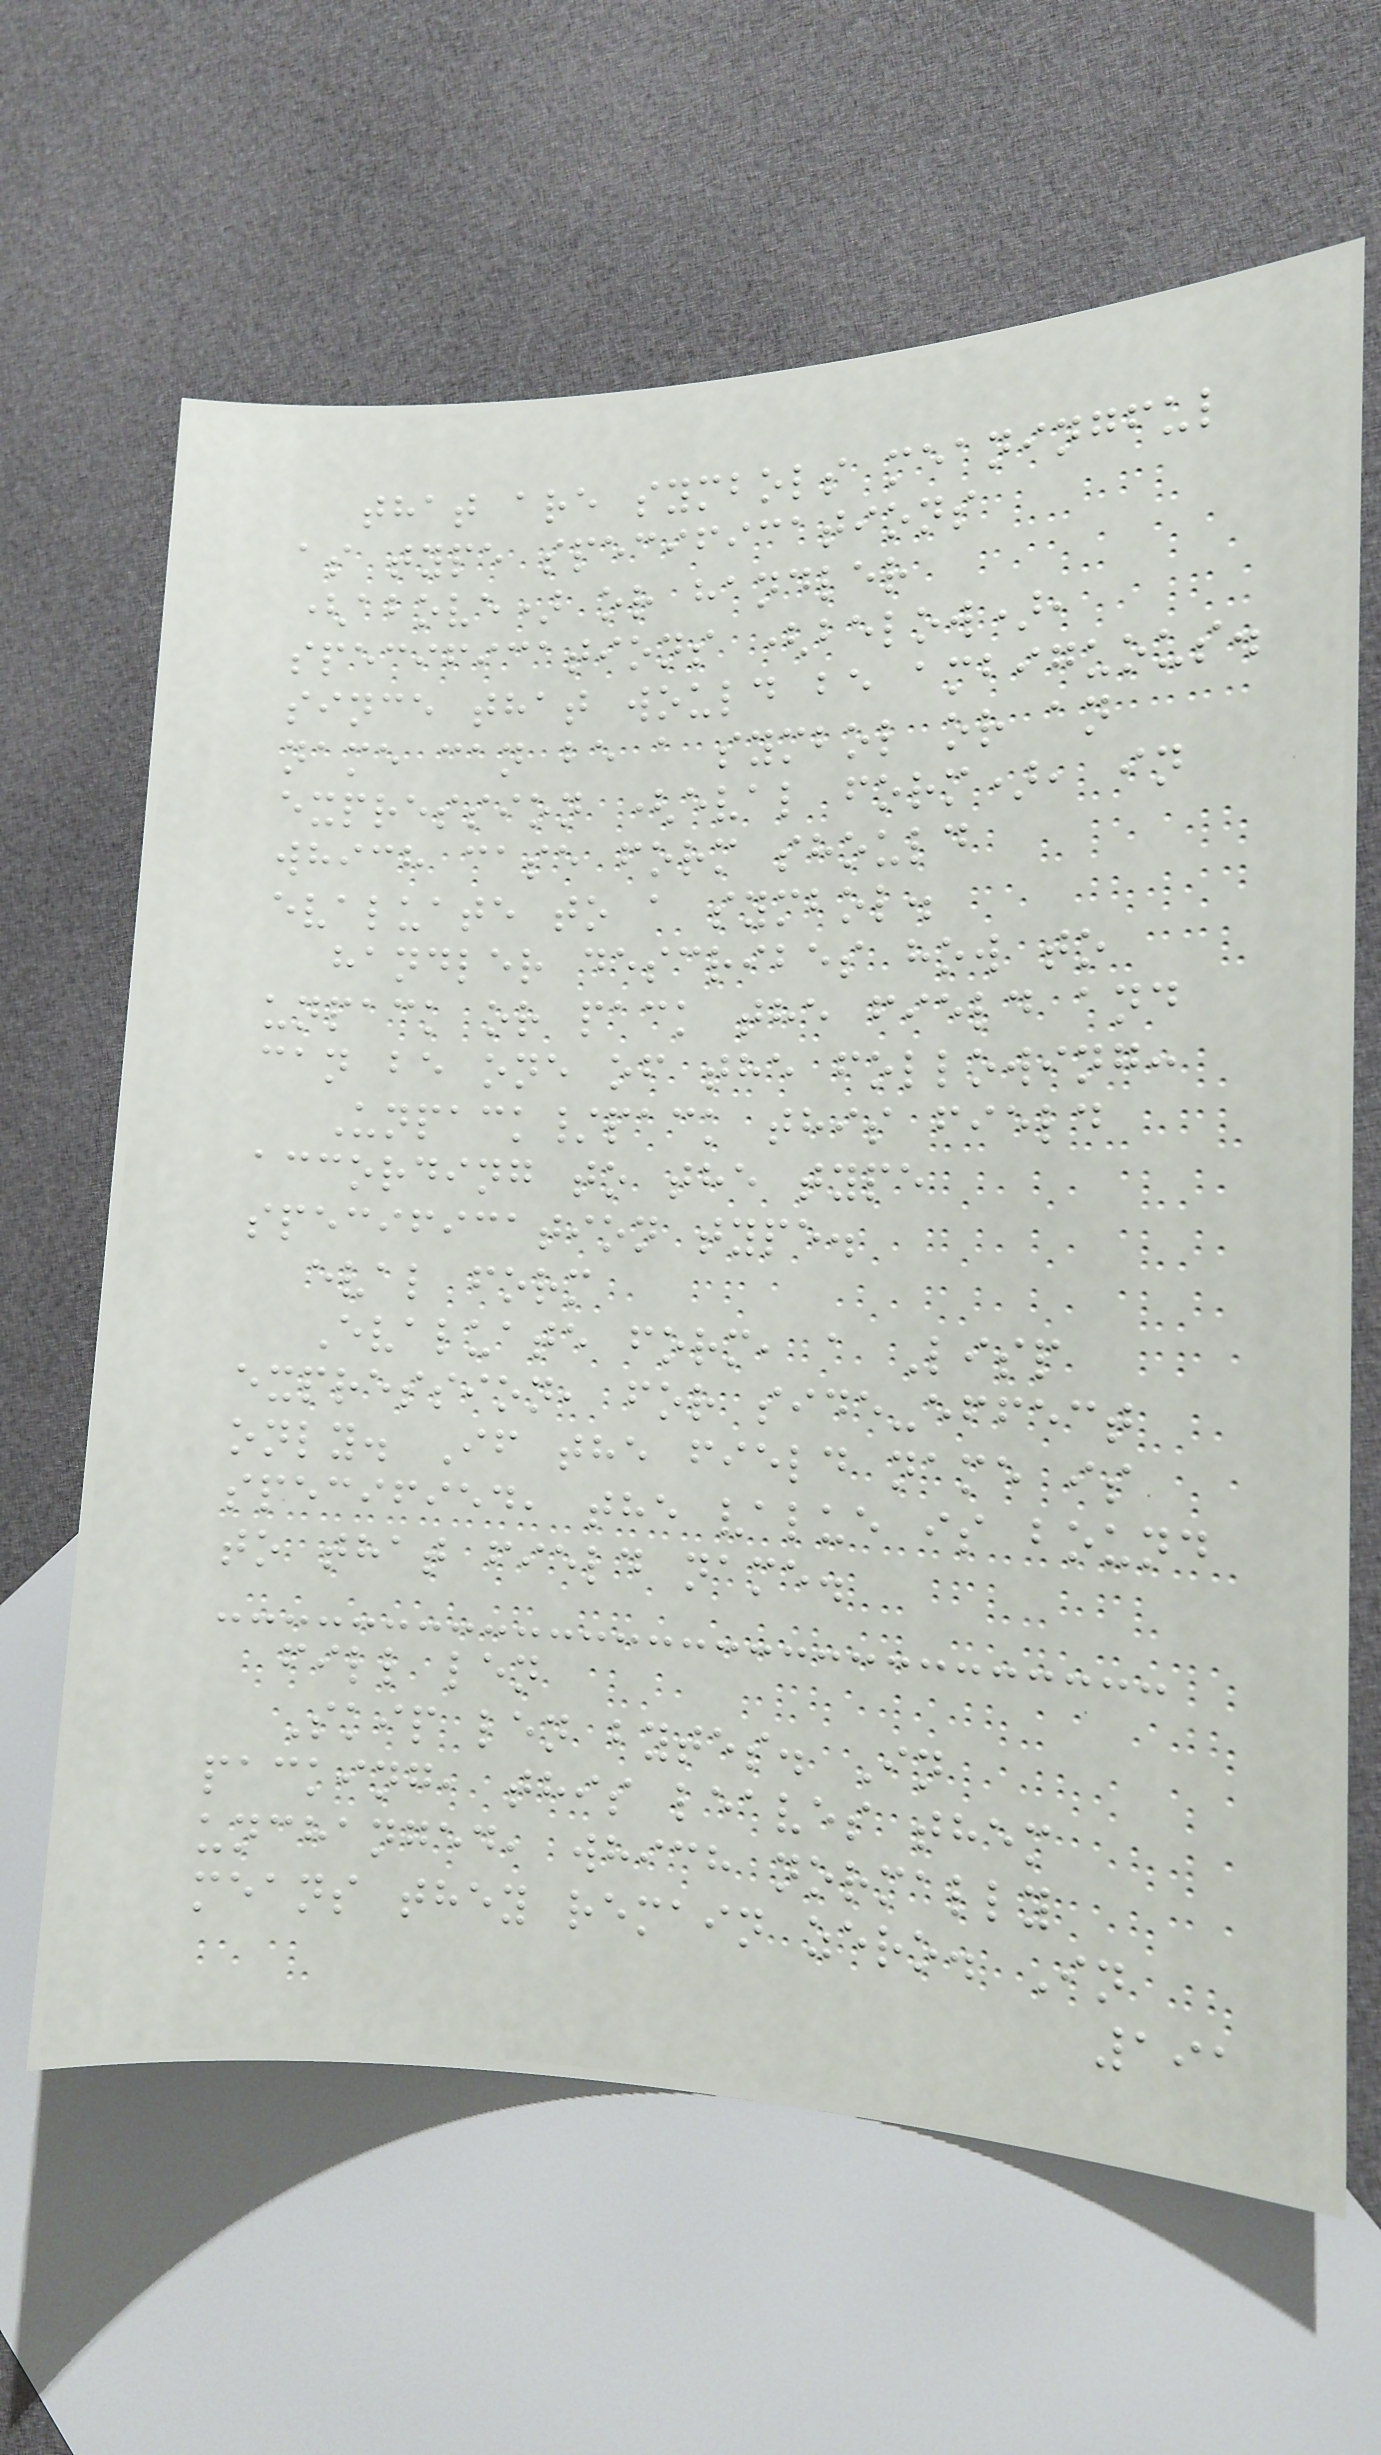that are symbols meaningful
as type specifications
(above) or handler
specifications (below),
since that would be ambiguous.
name can be a symbol or an
expression (eval form), in
which case form should
evaluate to a symbol.
handler describes how to
unpack or pack the field and
can be one of the following:
Unpack/pack this field
according to the type
specification type.
eval form
Evaluate form, a Lisp
expression, for side-effect
only. If the field name is
specified, the value is bound
to that field name.
fill len
Skip len bytes. In
packing, this leaves them
unchanged, which normally
means they remain zero. In
191
